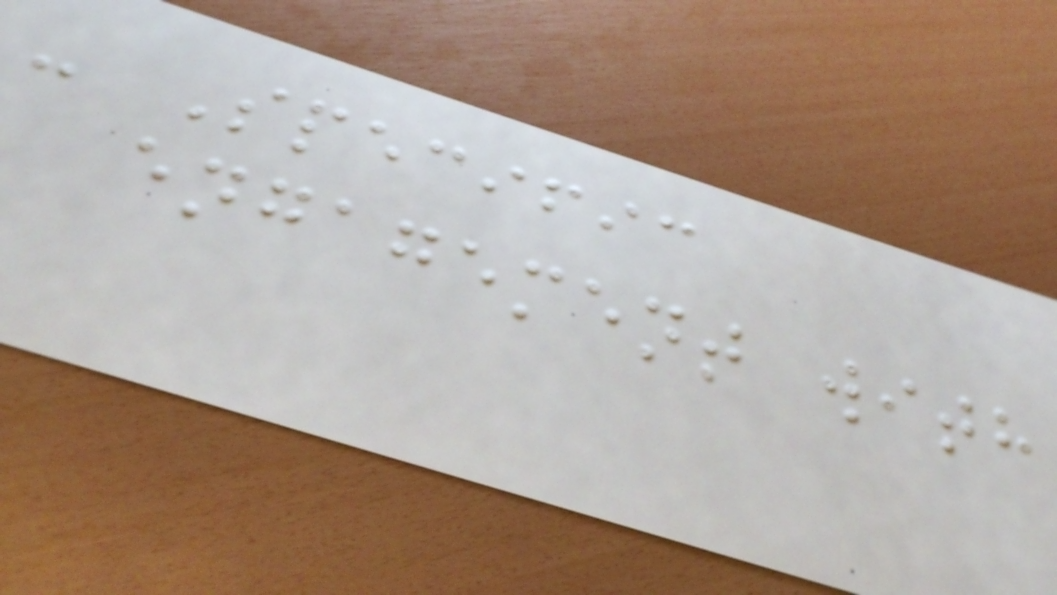- Specific
engagement with
